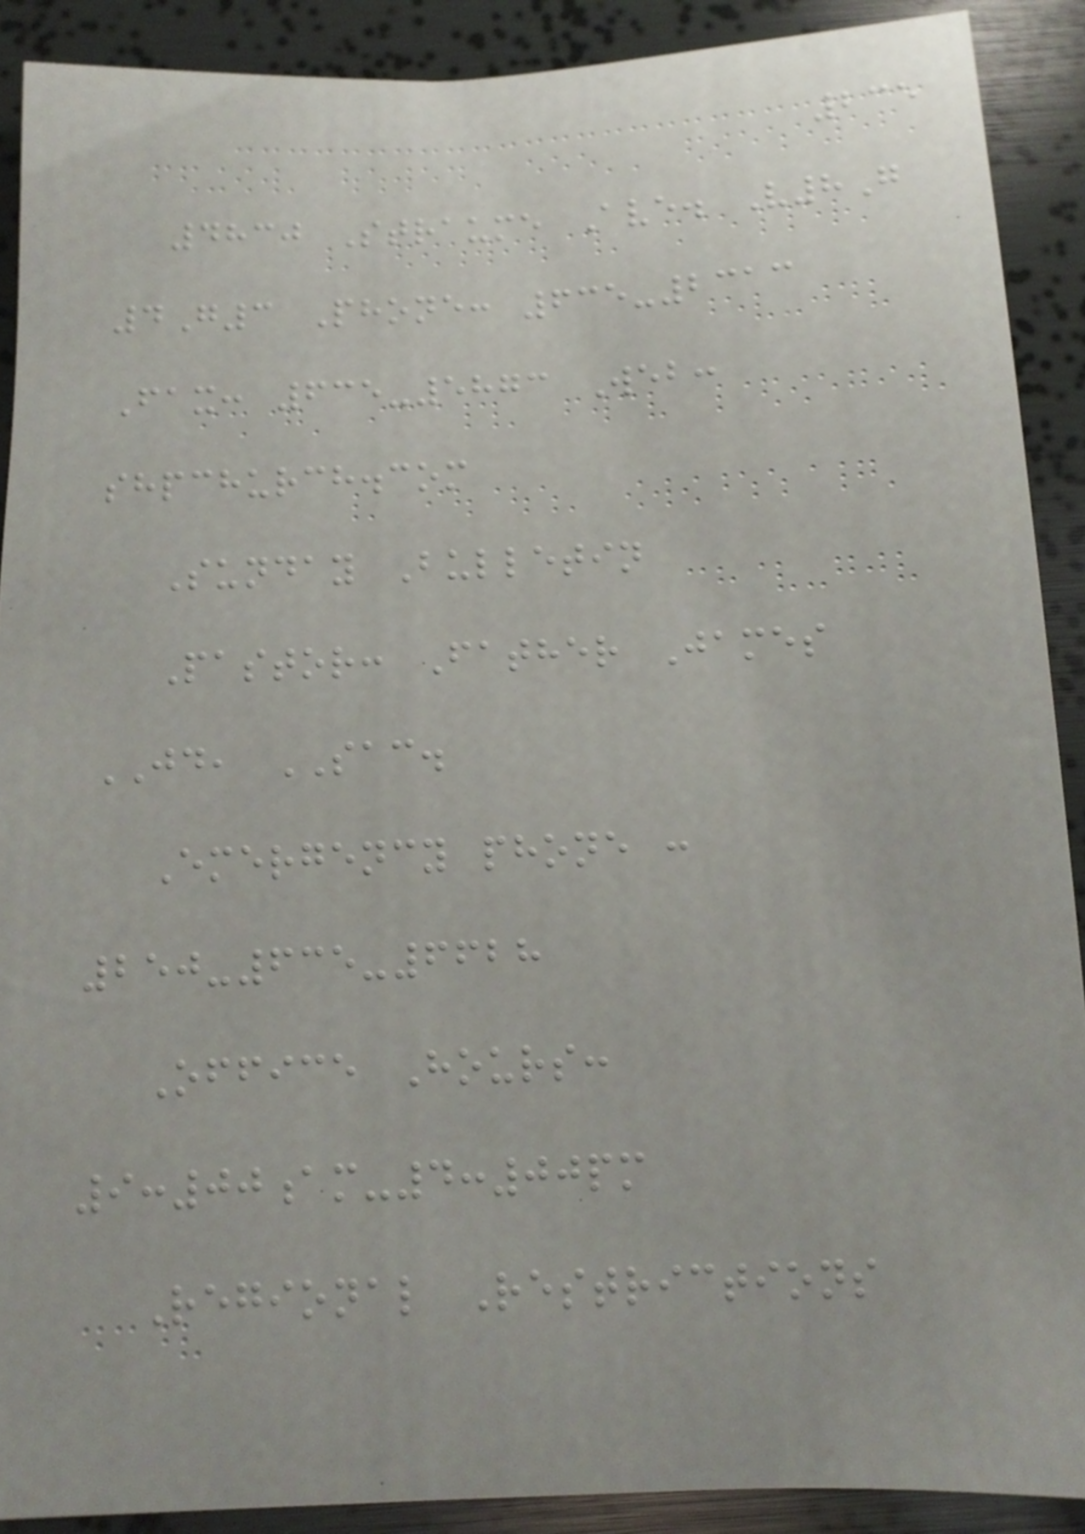235
4830 Straume Ave. V8G
4G3 Phone: 635-2313
Fax: 635-5873 Web:
shpchurch.com
Sunday Bulletin
Pastor: Father James
JD, SAC.
Emergency phone :
250-635-6628
Office Hours:
9:00am-4:00pm
Regional Restrictions
